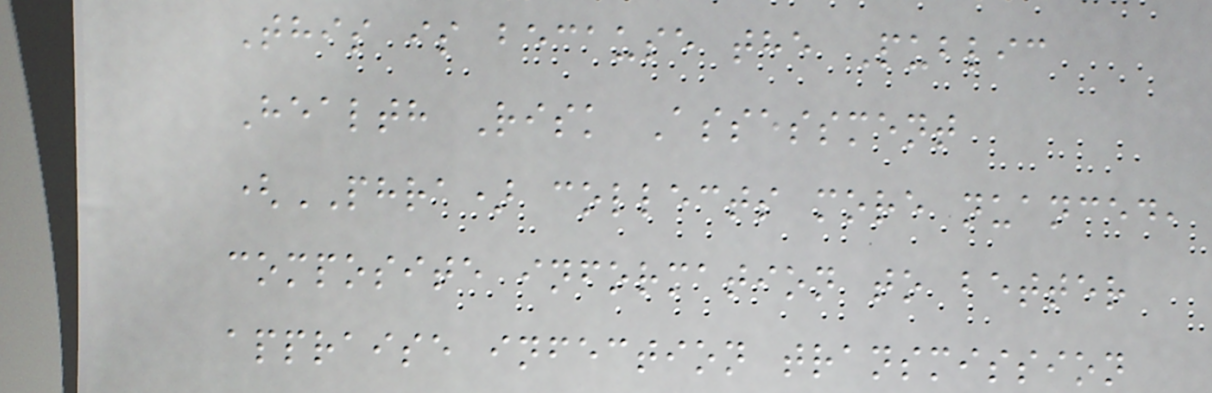This is because the Public
Health Risk Assessment
(PHRA) collects more nuanced,
composite information to better
appraise infection transmission
